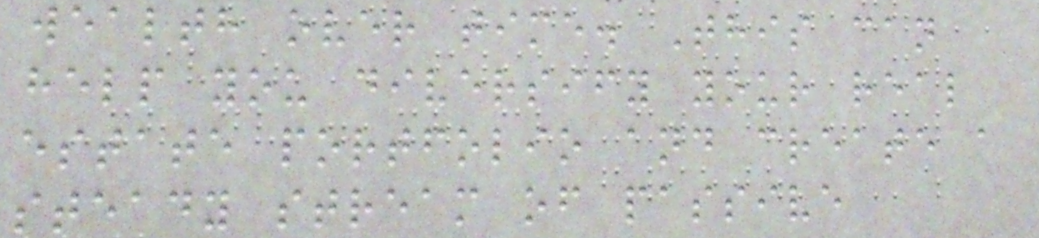wealth over time. This can
help you diversify your real
estate portfolio and create a
steady stream of passive
